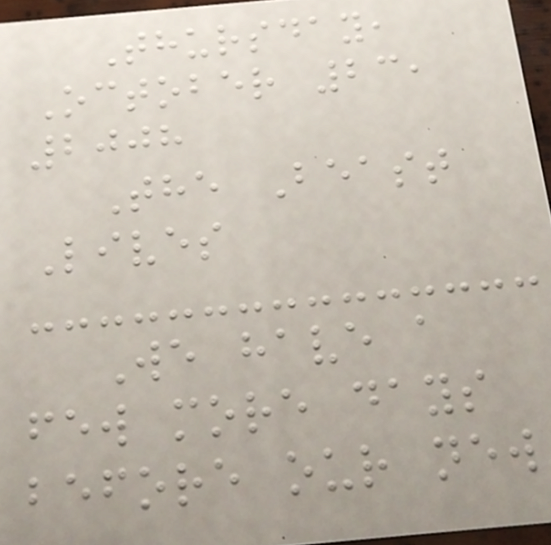Thursday,
October 23,
2008
The Beast
Lives
We have a
few more days
before our new
